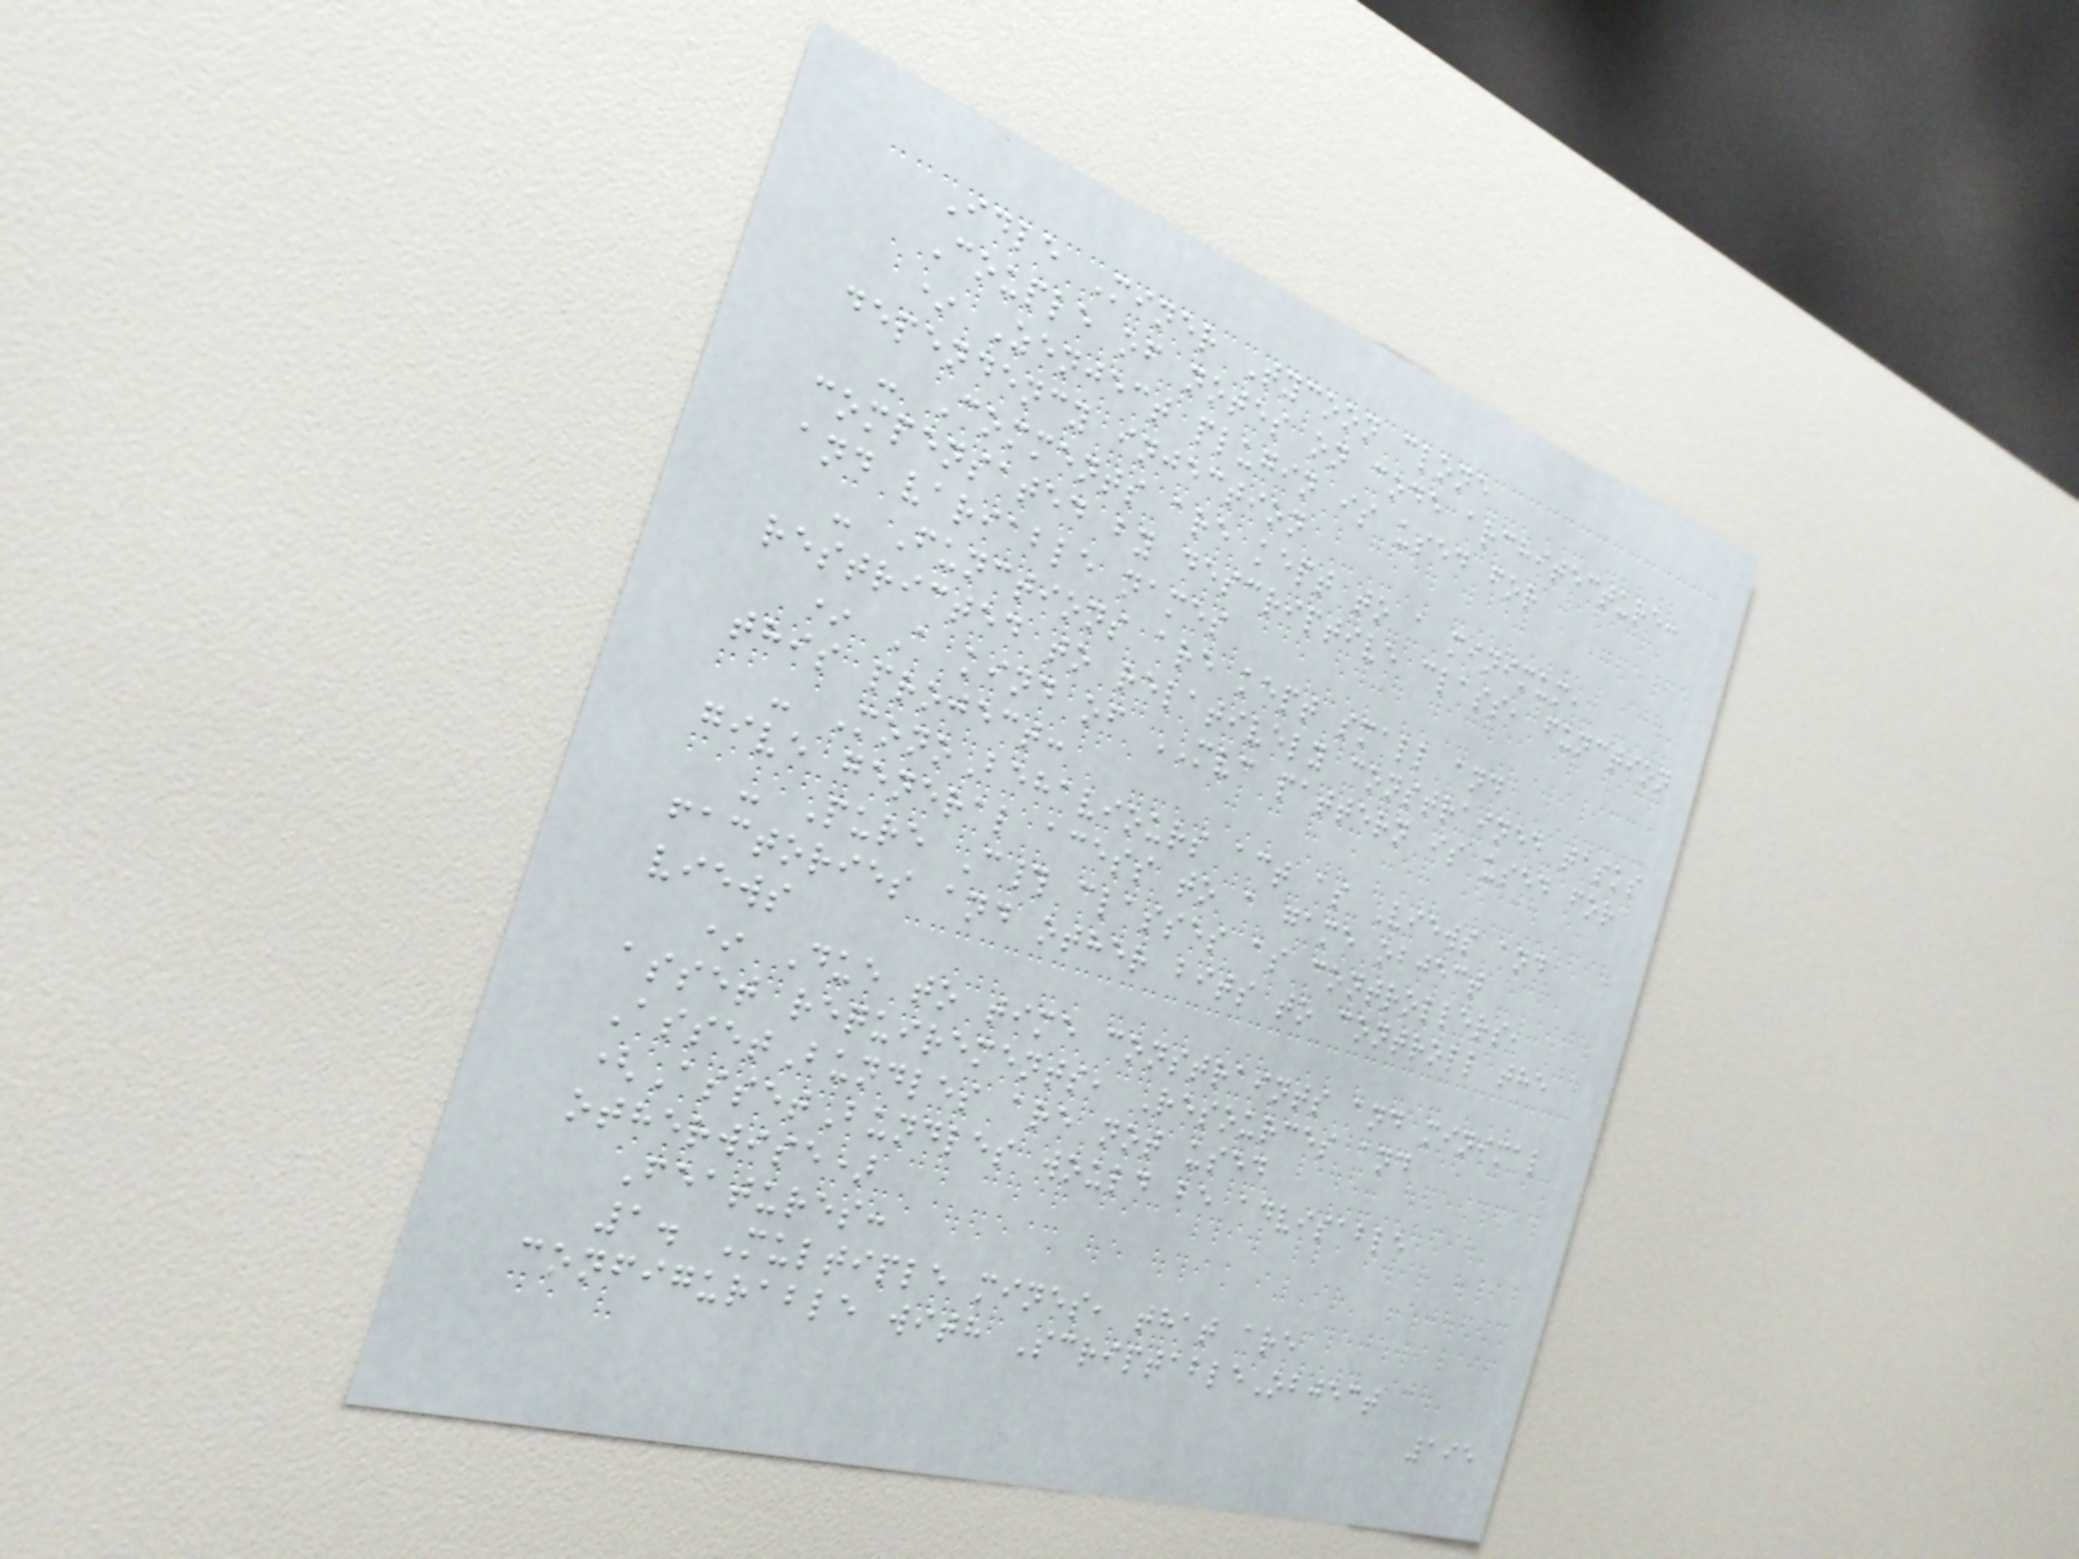Idle Miner Tycoon clone
Couple of notes on code architecture:
* Zenject plugin is used for
dependency injection
- Comments are kept to a minimum,
compensated by descriptive class, function
and variable names
- Functions are kept small and
restricted to relatively constrained tasks
* A kind of MVC pattern is used for
this project:
- MonoBehaviours act as Views and
give general acess to a game object
- Pure C# classes as controllers,
factories and other bits to controll the
views
* Due to time constraints and minimal
asset requirements, Resources and
AssetBundles are not used
(AssetBundles would be advisable
otherwise)
Features:
1. Multiple mines, that are
configurable with ScriptableObject
195
